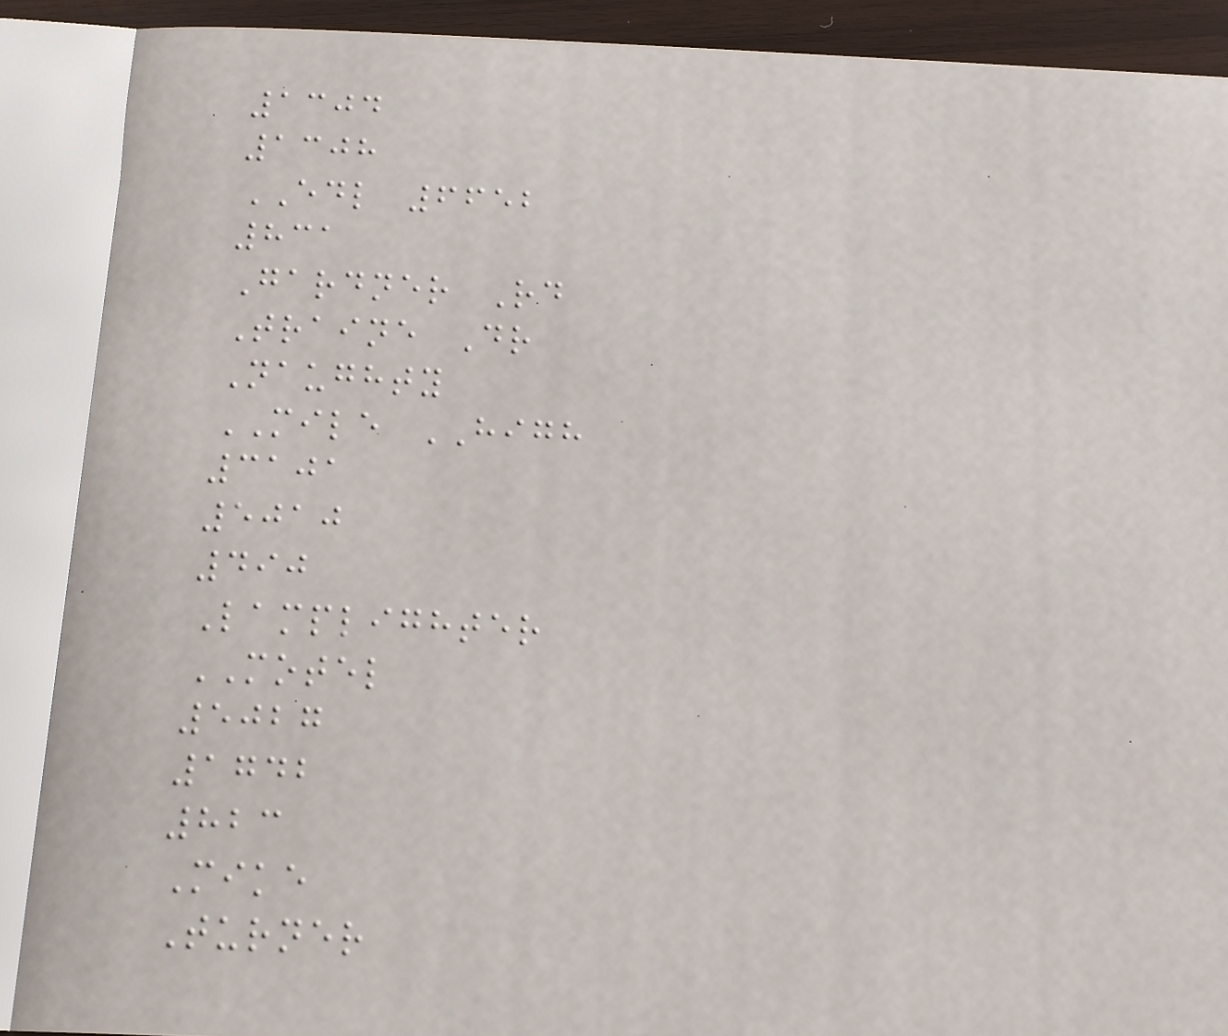1304
1308
EDL 6652
831
Gardner Rd
Traine Dr
Naughty
MILE HIGH
3101
5010
490
Lamplighter
MOTEL
5027
1742
823
Mike
Turner
